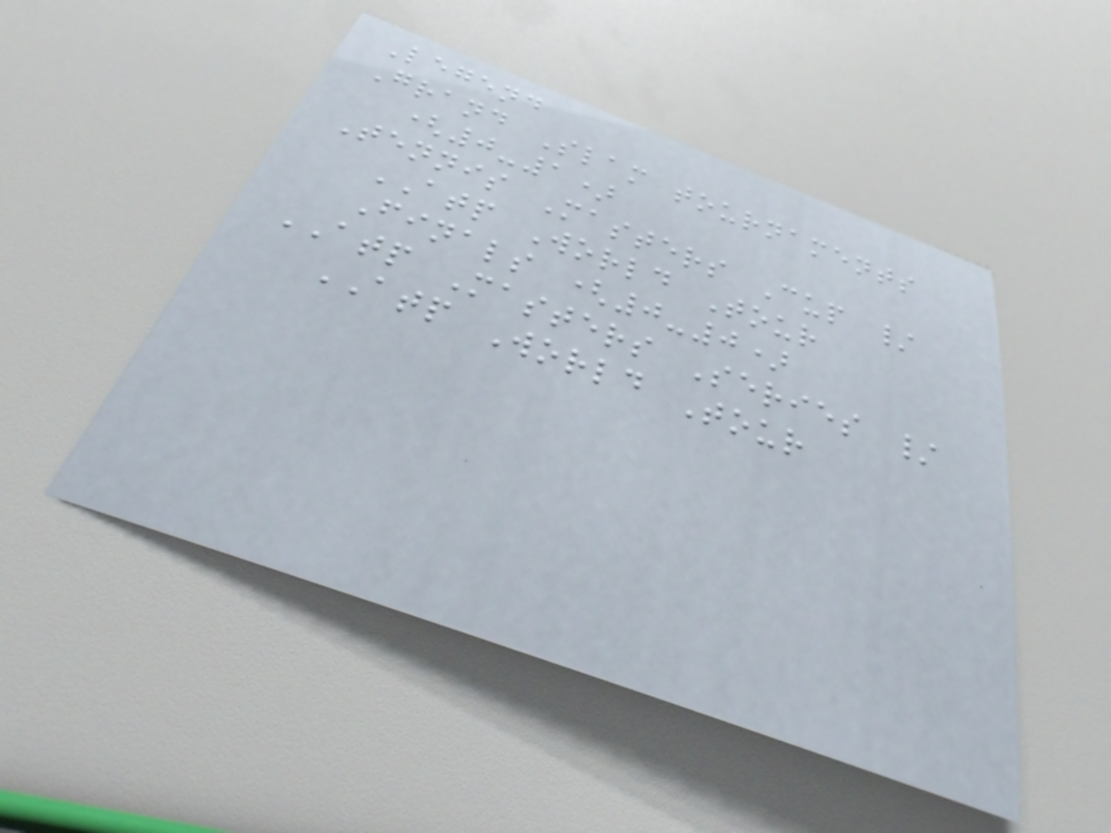Legend
Grand Slam tournaments
(0-1)
Tennis Masters Cup /
ATP World Tour
Finals (0-0)
ATP Masters Series /
ATP World Tour
